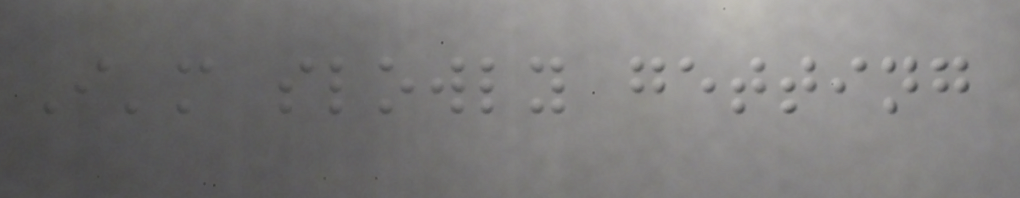I'm slowly getting
